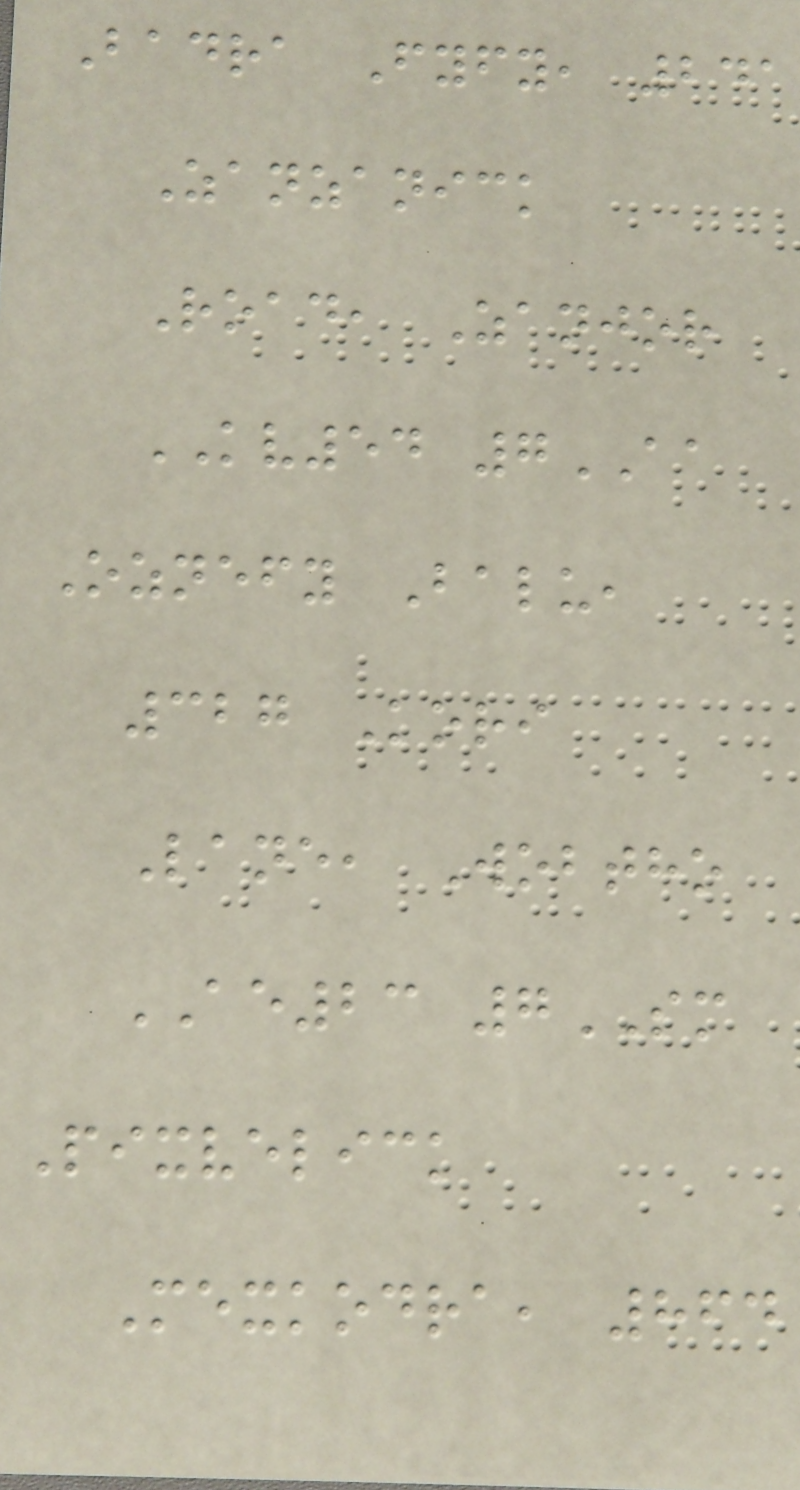Badra Fyfy, 241
Zanzanick
Road, Zanjor
KV54 7AA
Oznefy Balu,
327 Kori
Lane, Wobtho
AE23 7SM
Pixvelick
Mexkodra, 864
